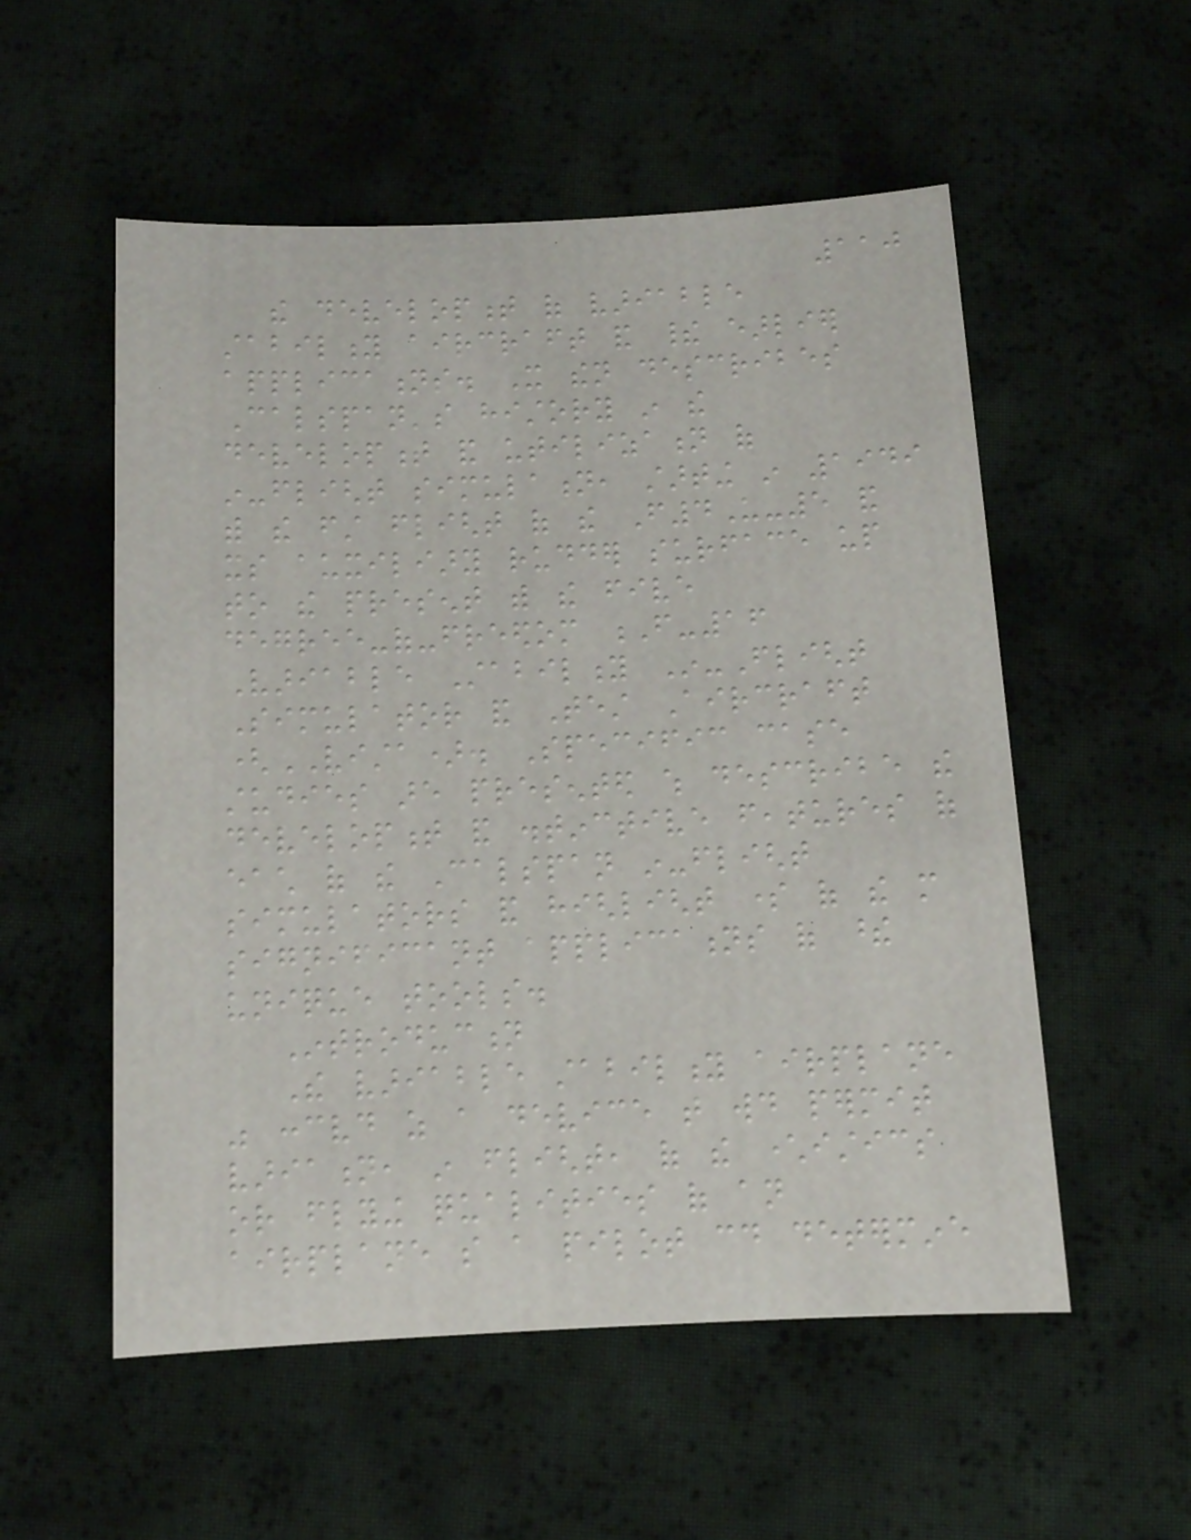110
the development of variable
stability aircraft and their earlier
applications. It then describes
Calspan's history in the
development and utilization of
in-flight simulation, starting in 1949
with the first flight of the F4U-5 and
its auxiliary rudder surface up
to the present with the five
degree-of-freedom F-16
Variable Stability In-Flight
Simulator and Test Aircraft
(VISTA). Specific case
studies are presented which describe the
development and distinctive features of
each of the Calspan in-flight
simulators and highlight some of the more
significant applications of these
unique tools.
Introduction
The variable stability airplane
was conceived as a device that would permit
variation, in flight, of the characteristics
or flying qualities of an
airplane so a pilot could determine
